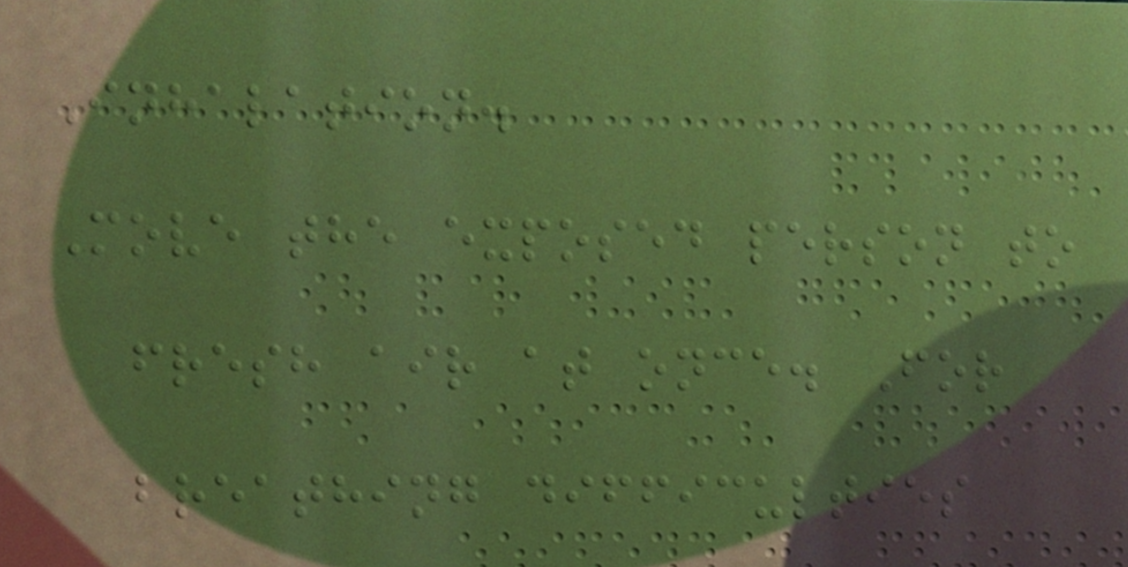Inhalation.
Move the exposed person to
fresh air at once. For
breathing difficulties
